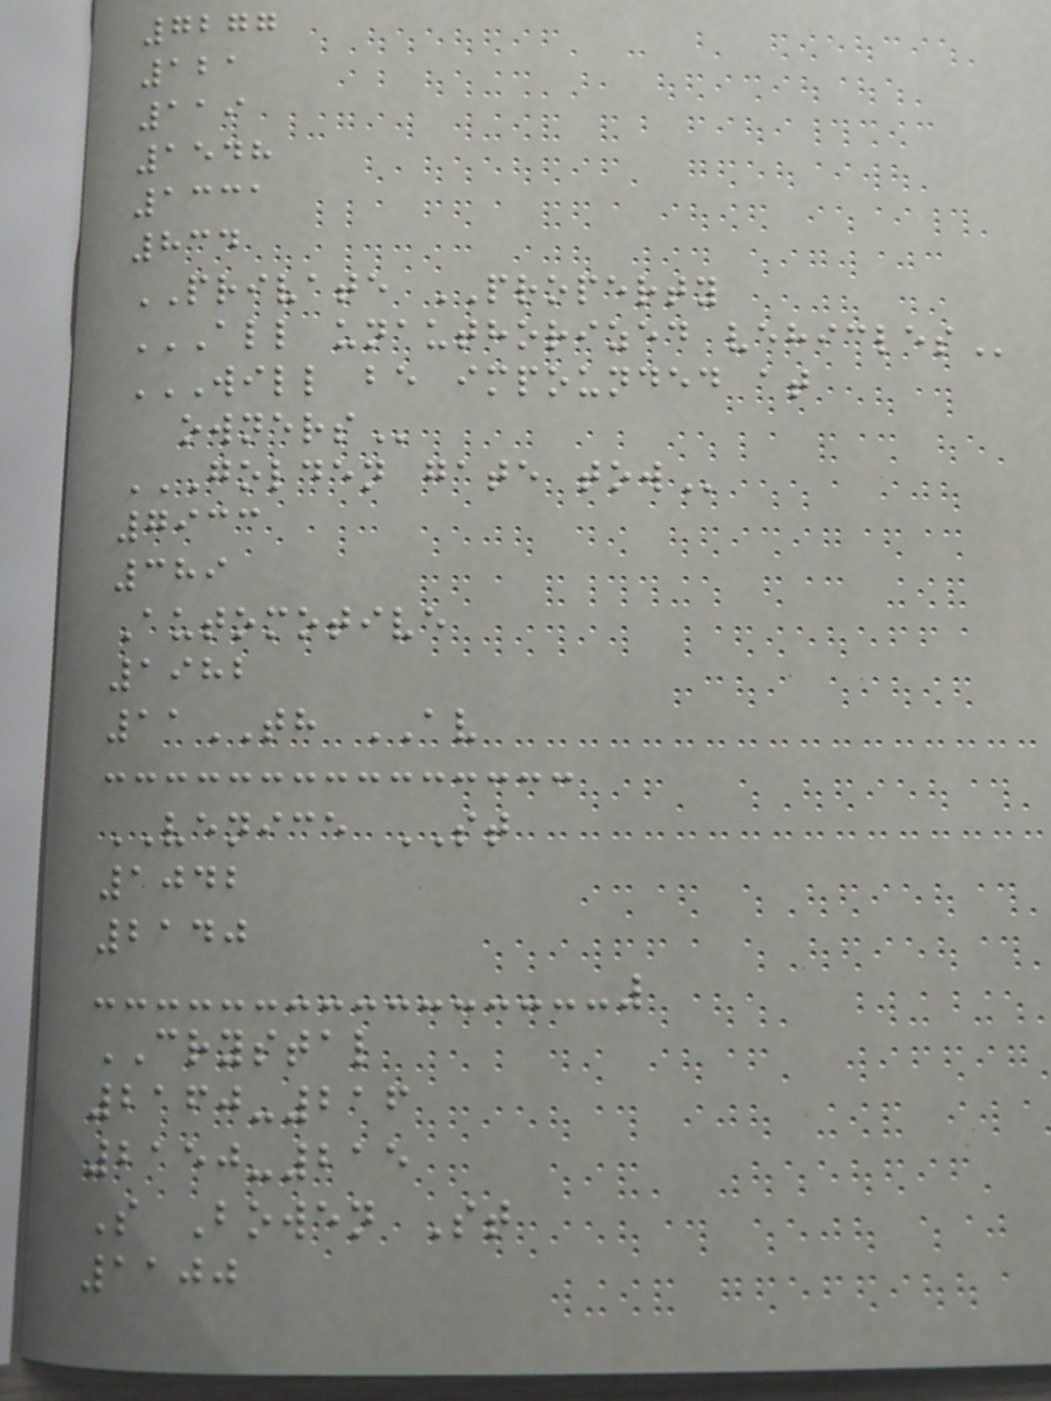7277
121
119
1548
1331
834
PRIVATE PROPERTY
ALL UNAUTHORIZED VEHICLES
WILL BE IMPOUNDED AT
OWNERS
GOLDEN GATE TOW
7933
389
Automotive
1982
11TH AV
VENICE ST
1042
2140
CRYSTAL
2160-216
2150-215
S Bowen St
1100
